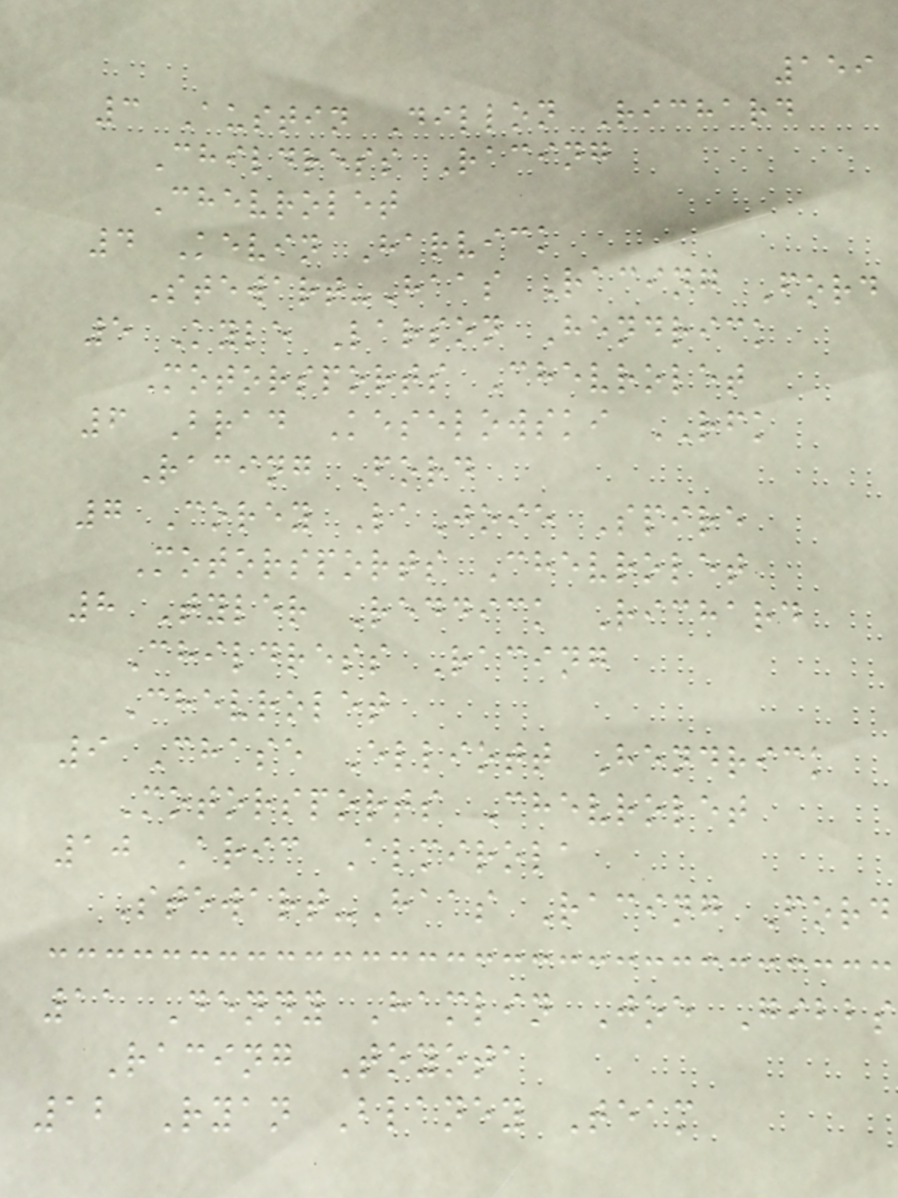159
3 Austin Dillon Richard
Childress Racing
Chevrolet
4 Kevin Harvick
Stewart-Haas Racing Ford
5 Kyle Larson Hendrick
Motorsports Chevrolet
6 Brad Keselowski RFK
Racing Ford
7 Corey LaJoie Spire
Motorsports Chevrolet
8 Tyler Reddick Richard
Childress Racing
Chevrolet
9 Chase Elliott Hendrick
Motorsports Chevrolet
10 Aric Almirola
Stewart-Haas Racing Ford
11 Denny Hamlin Joe Gibbs
Racing Toyota
12 Ryan Blaney Team
